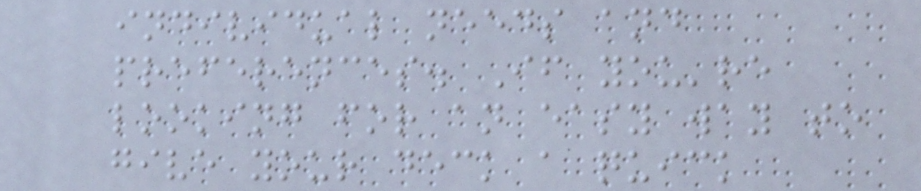individual needs and
preferences. If you're
looking for an easy way to
give your deck a quick
